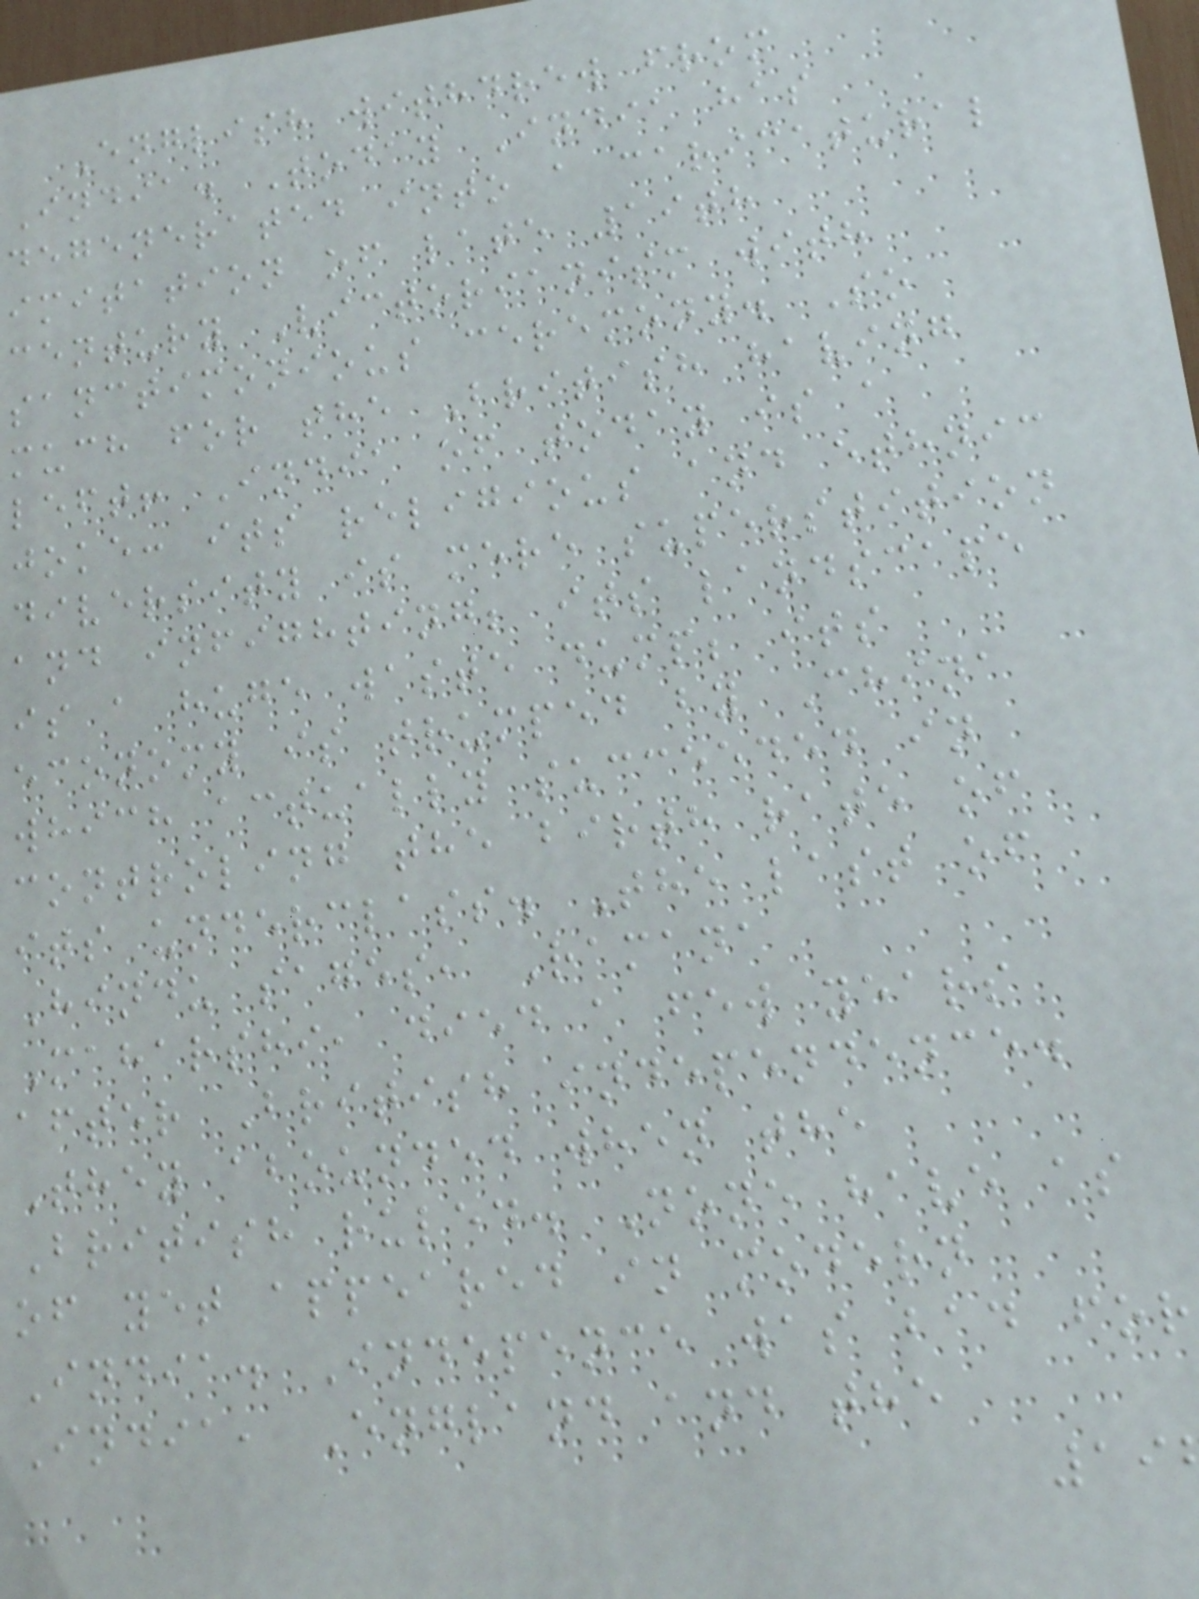English withdrew from
India. Today India has
degenerated into a caricatural
imitation of late 19th
century Victorianism with
sanctimonious ceremony. So
much for the British having
left! India of today is a
joke: its religious and ethnic
diversity is mere superstition
and infighting; its landscape
is a huge waste dump; its
economy is trumped by China
which actually succeeded in
controling the birth rate of
its underclass. The last of
Hindu sages, Ramana
Maharshi, died a few years
after British independence.
They abounded when the
British ruled. None have as
of yet appeared in modern
India. Indepence was bad for
India, England and the
